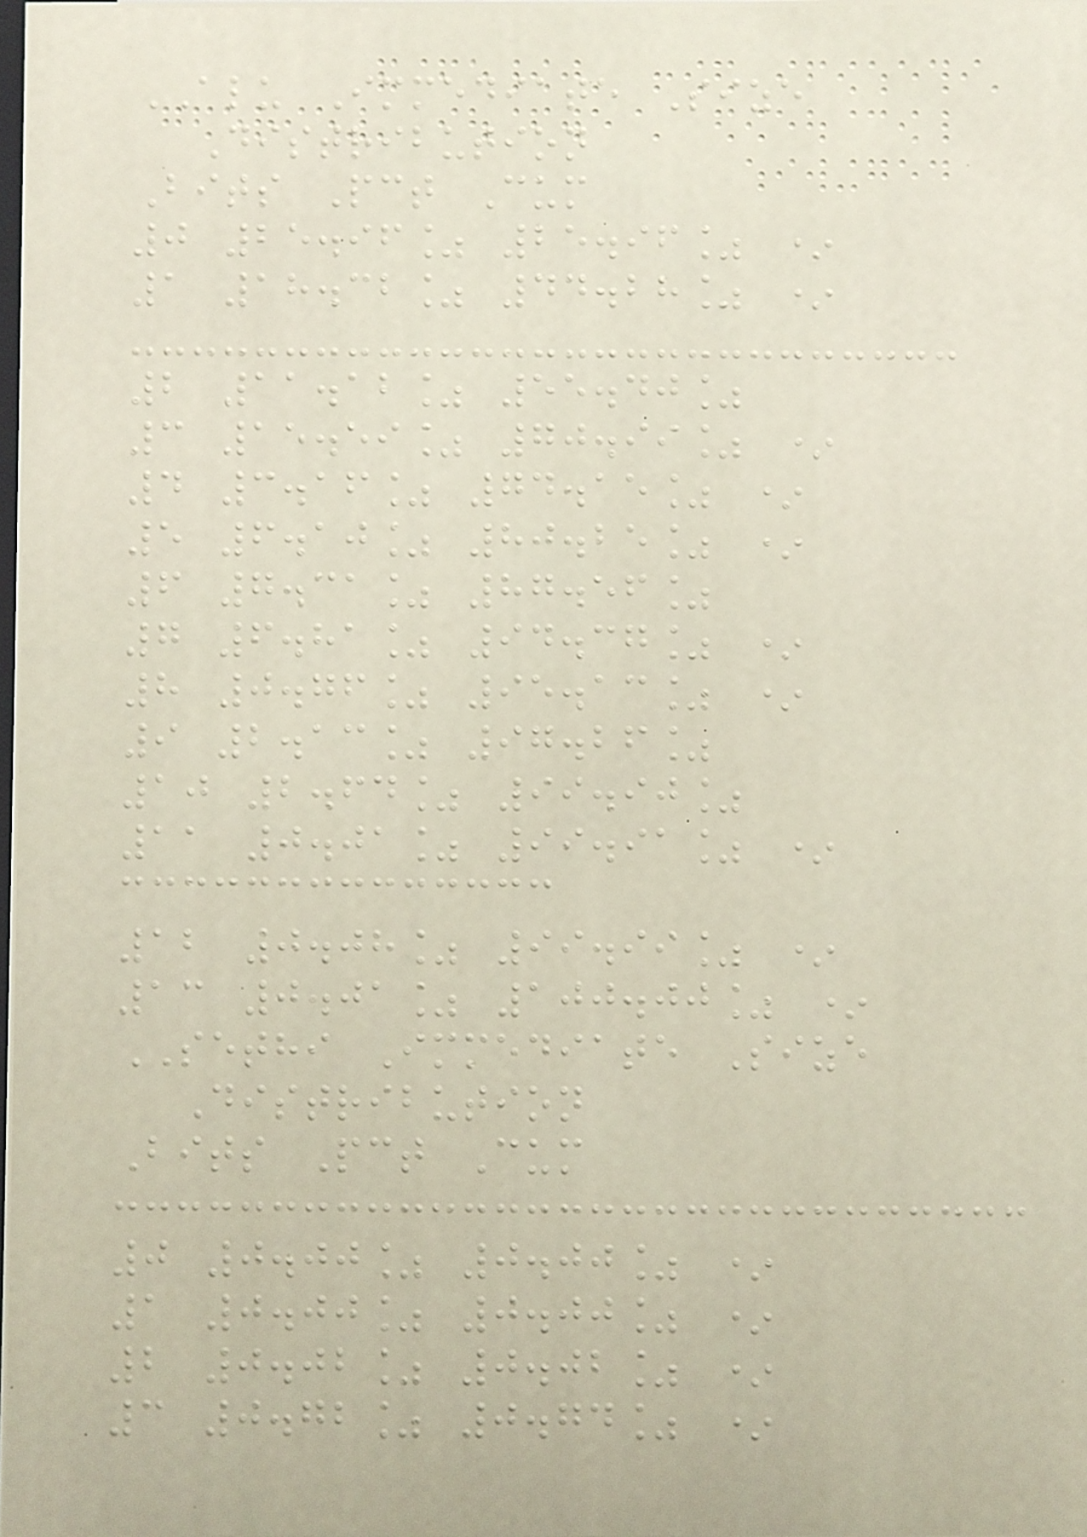ALU Immediate Size
Distribution
Bits Pct Cum
0 25.96% 25.96% *
1 18.32% 44.28% *
2 11.12% 55.40%
3 15.59% 70.99% *
4 3.16% 74.15% *
5 6.10% 80.25% *
6 7.31% 87.56%
7 6.81% 94.37% *
8 0.76% 95.13% *
9 2.13% 97.26%
10 2.64% 99.90%
11 0.01% 99.91% *
12 0.08% 99.99% *
13 0.01% 100.00% *
SETHI Immediate Size
Distribution
Bits Pct Cum
0 0.00% 0.00% *
1 0.00% 0.00% *
2 0.02% 0.02% *
3 0.72% 0.74% *
